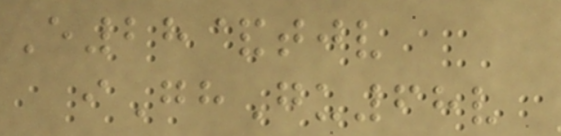E28&tjv
iGhGu68v
